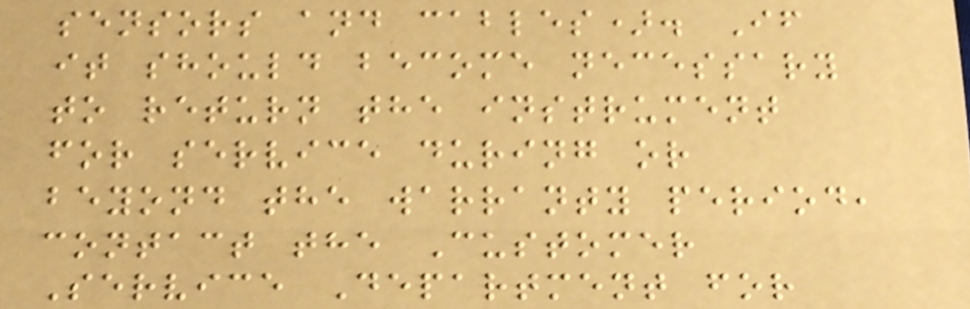sensors and cables). If
it should become necessary
to return the instrument
for service during or
beyond the warranty period,
contact the Customer
Service Department for
